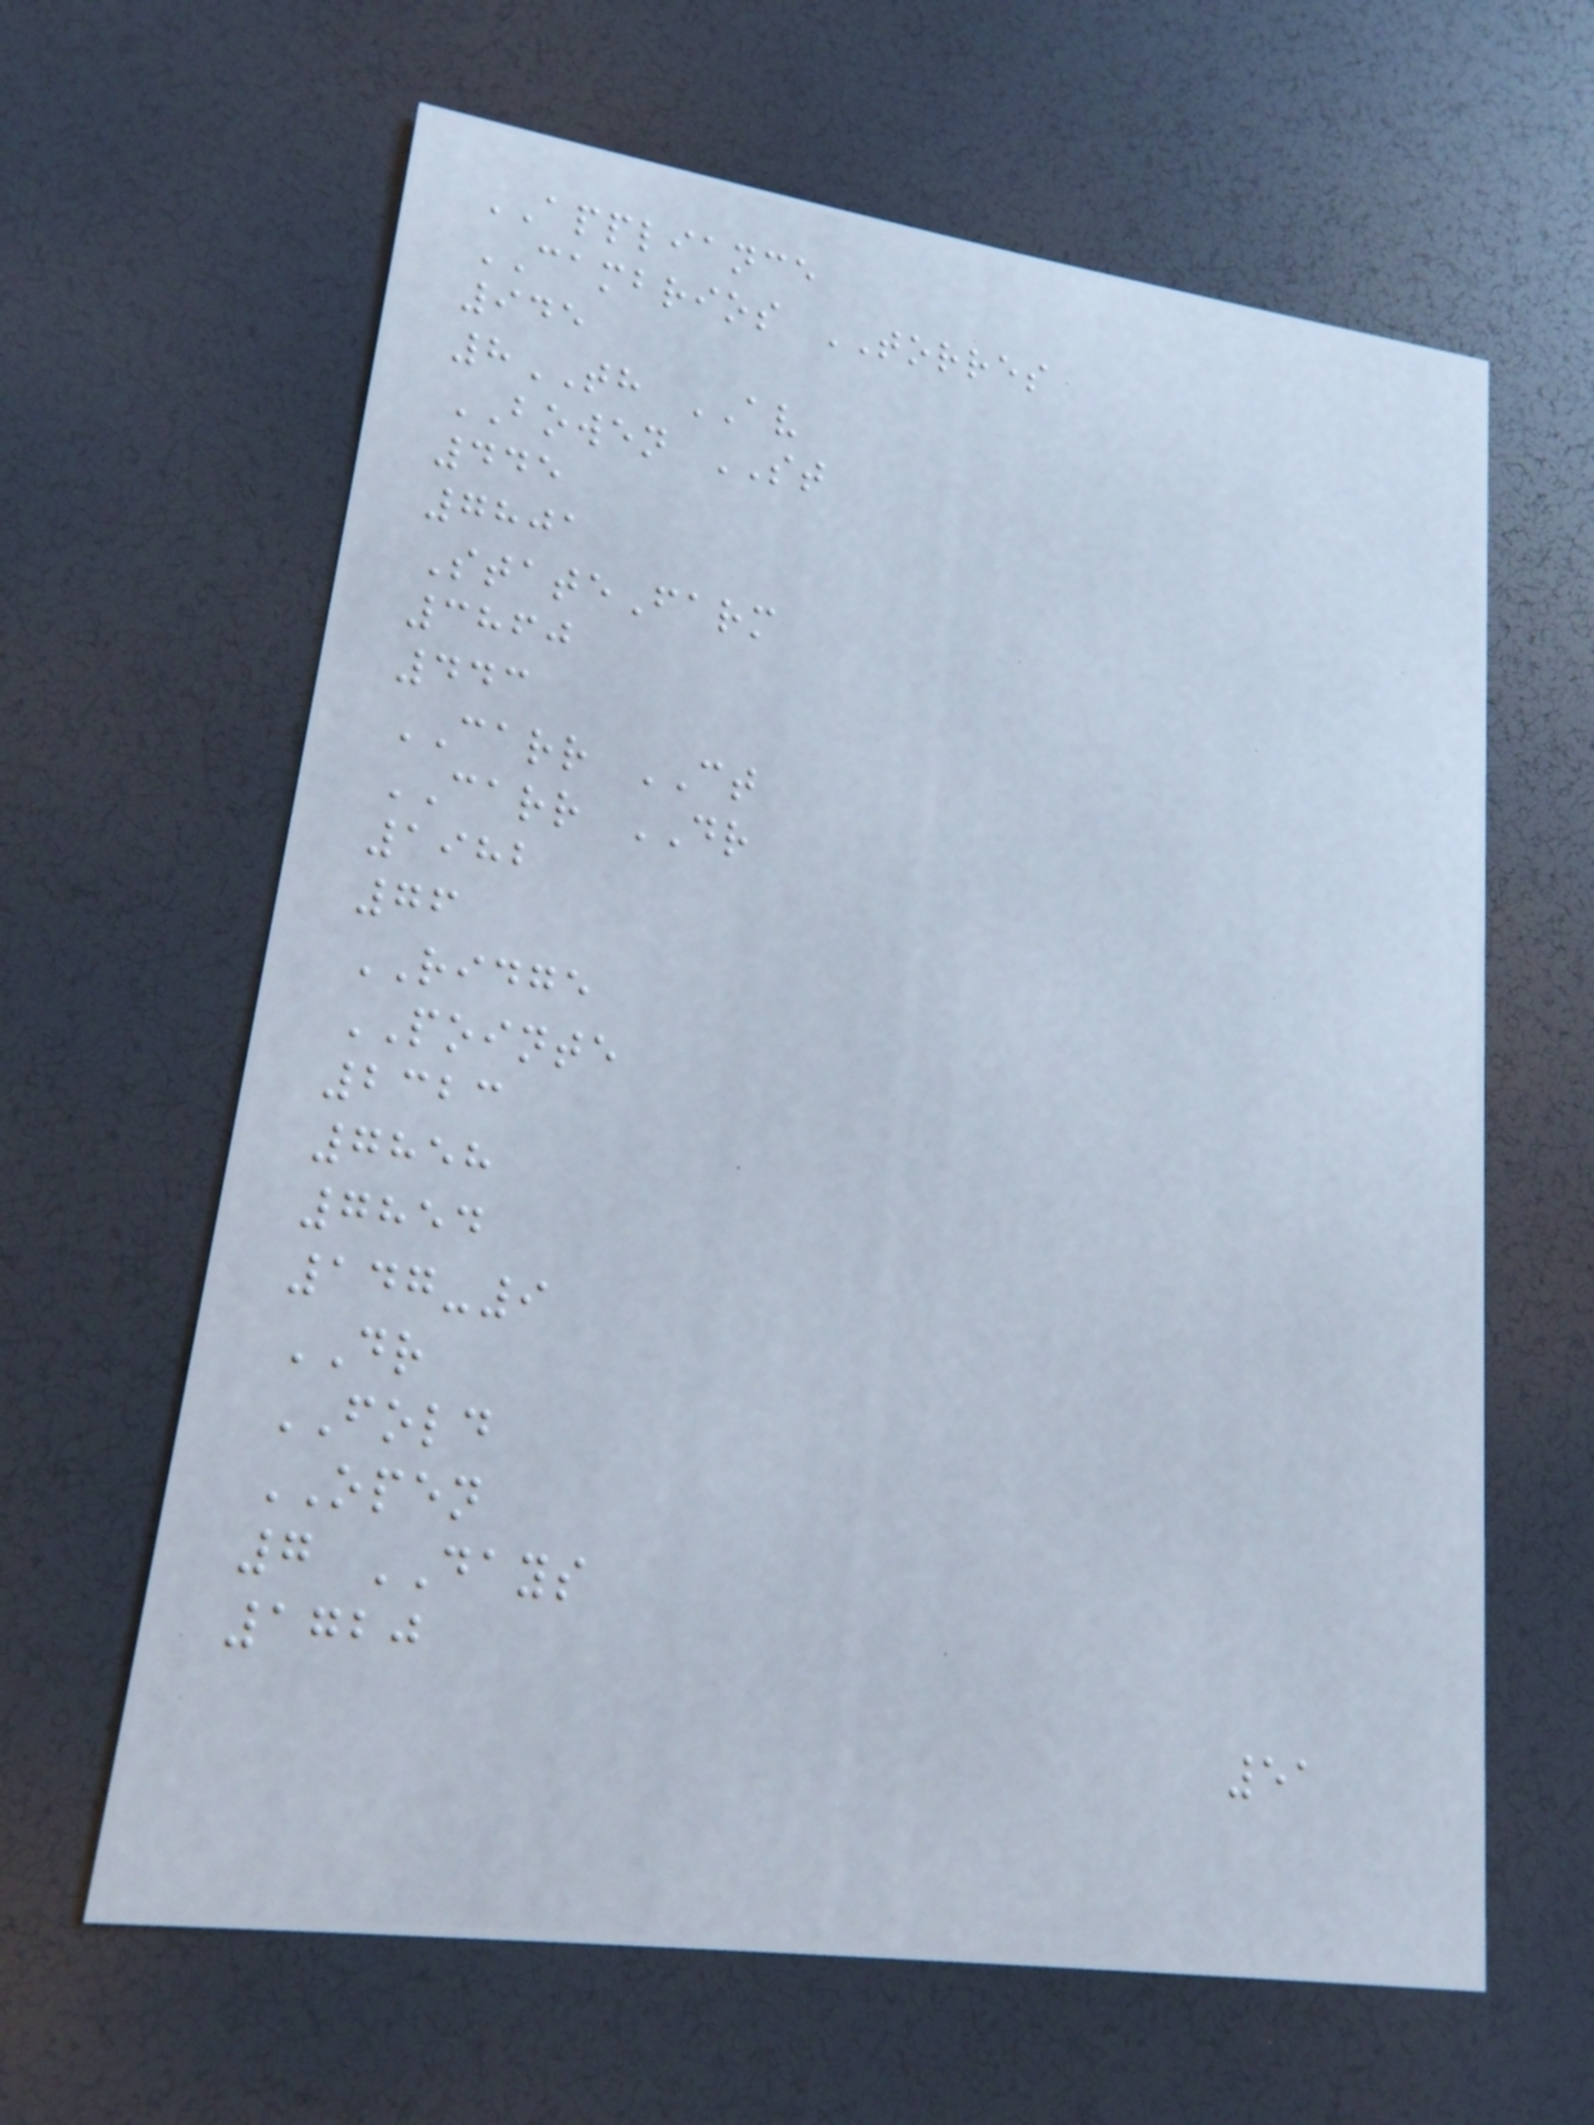APPLIANCE
CAMBRIOS TORRES
945
8TH AV
BOWEN ST
445
7801
StateFarm
3860
443
CARR CT
CARR DR
1982
76
RIDGE
POINTE
2323
7858
7854
147-9
DR
FOLD
OPEN
7 DAYS
1720
51
